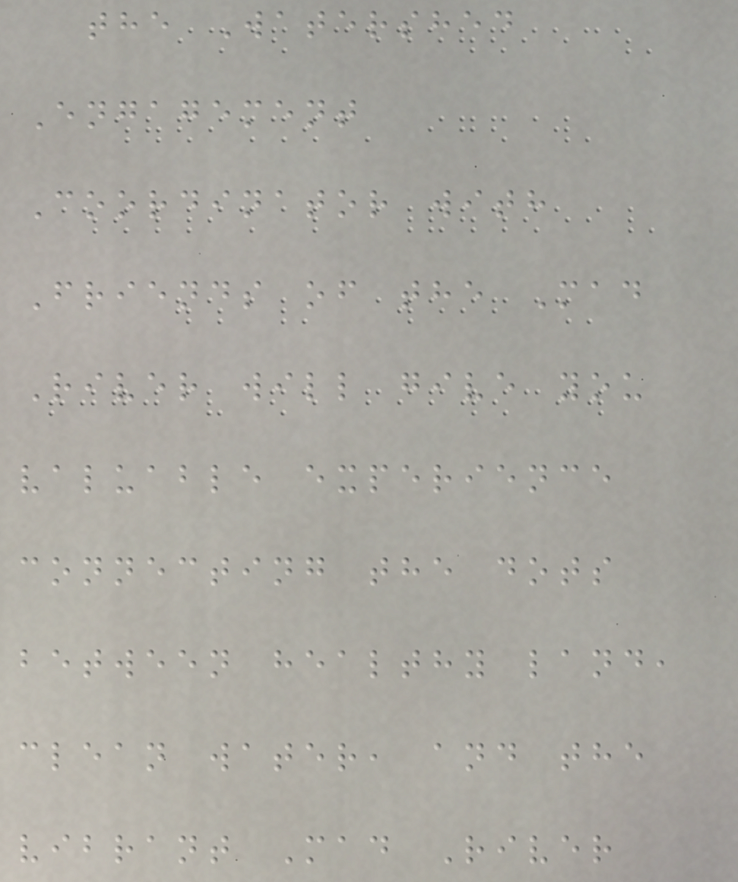the Watershed
Engagement
Coordinator with
Friends of the Mad
River will give you
valuable experience
connecting the dots
between healthy land,
clean water, and the
vibrant Mad River
